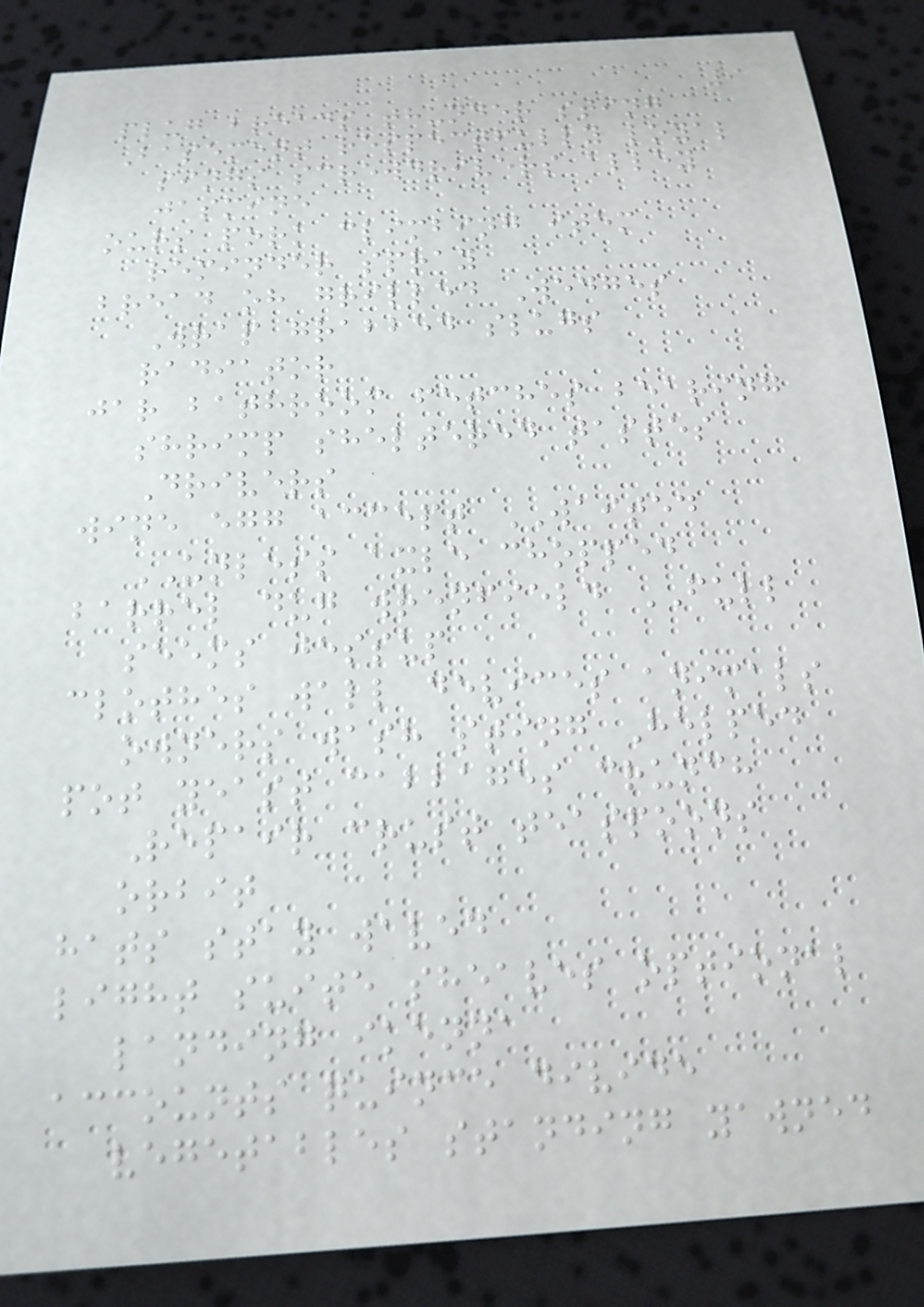9
plug breads thunder sting
Basement respectfully loyal
sings screwdrivers alley
jasmine
ours pork climbing item
reminder spray
bread oh grilled Wedges
Wrap grabbed slugs
radiator
jar bathroom fetches bearing
shrimp sheltered tastes
Drivers
wine egg accept WAITED
UNLESS axle chopped
barrel dug wrenfield FULL
seems jessup
clothes wall devices animals
owners wash sting Helped
pot yeast cabbages crunch
Repair crust teaspoons
orbit
hats stay waved
light suite sheaves optional
landing ikenna
accounts quince divide
vegetables standing yawned
